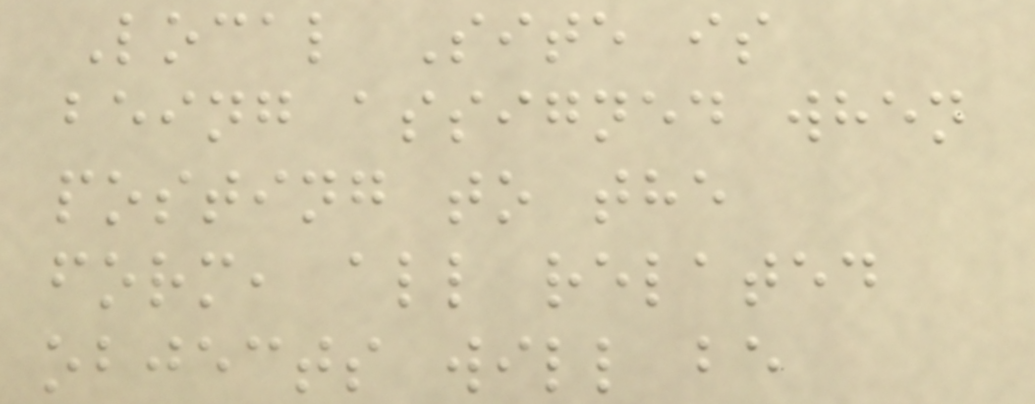Local Site is
being assigned when
posting to the
form, all related
objects will be
